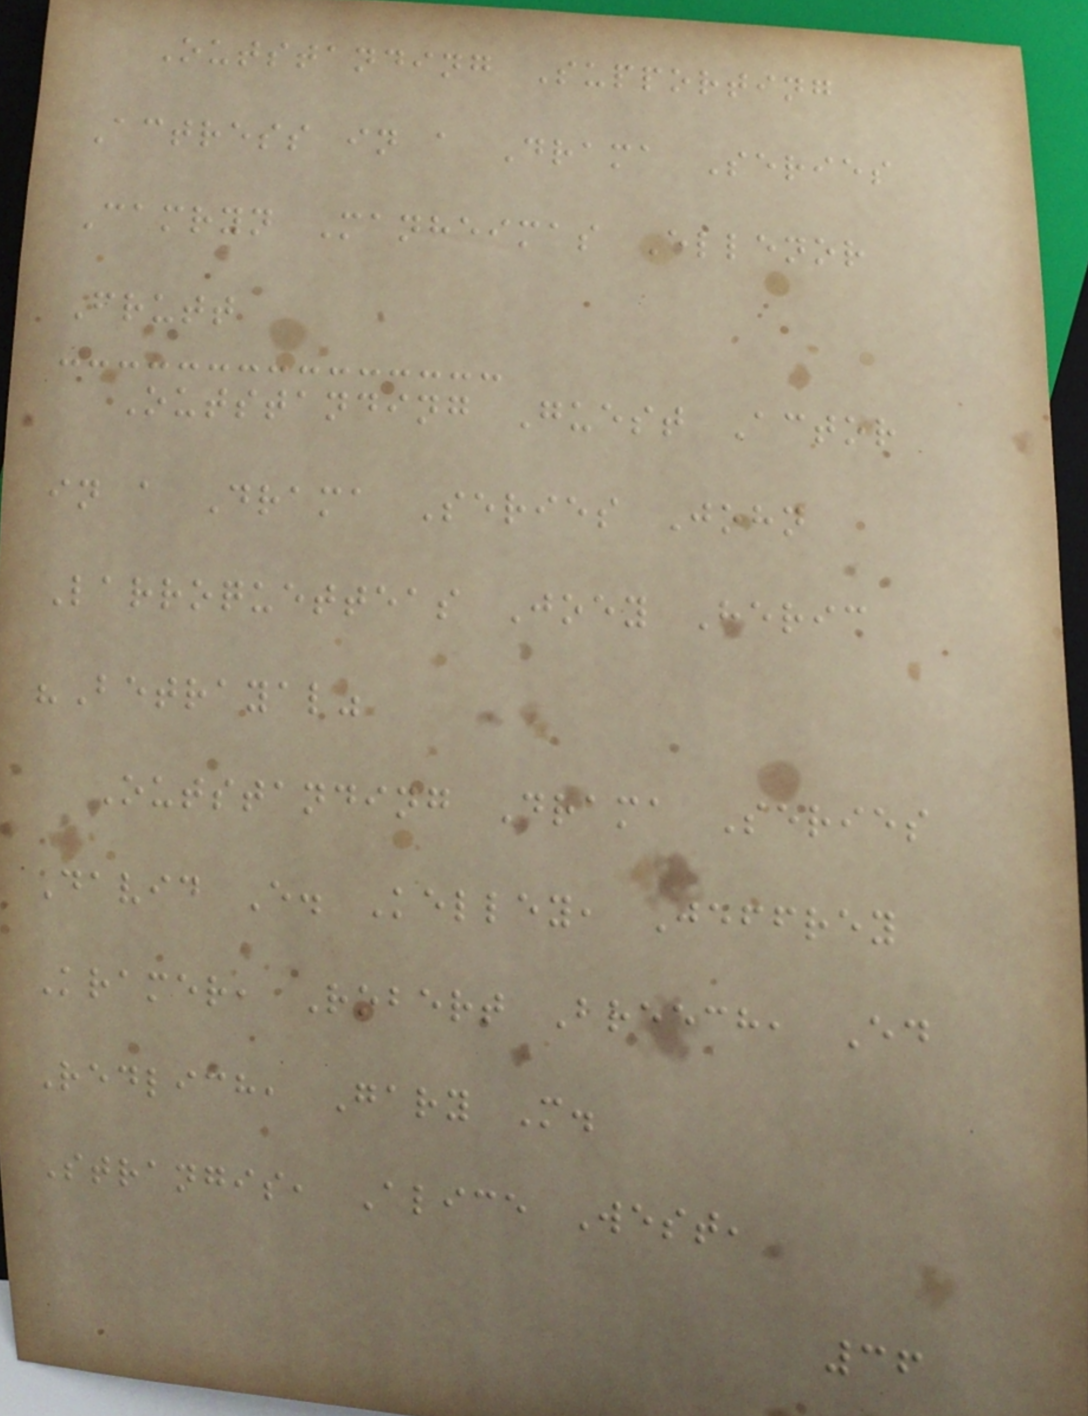Outstanding Supporting
Actress in a Drama Series
Camryn Manheimas Ellenor
Frutt
Outstanding Guest Actor
in a Drama Series John
Larroquetteas Joey Heric
"Betrayal"
Outstanding Drama Series
David E. Kelley, Jeffrey
Kramer, Robert Breech, Ed
Redlich, Gary M.
Strangis, Alice West,
36
